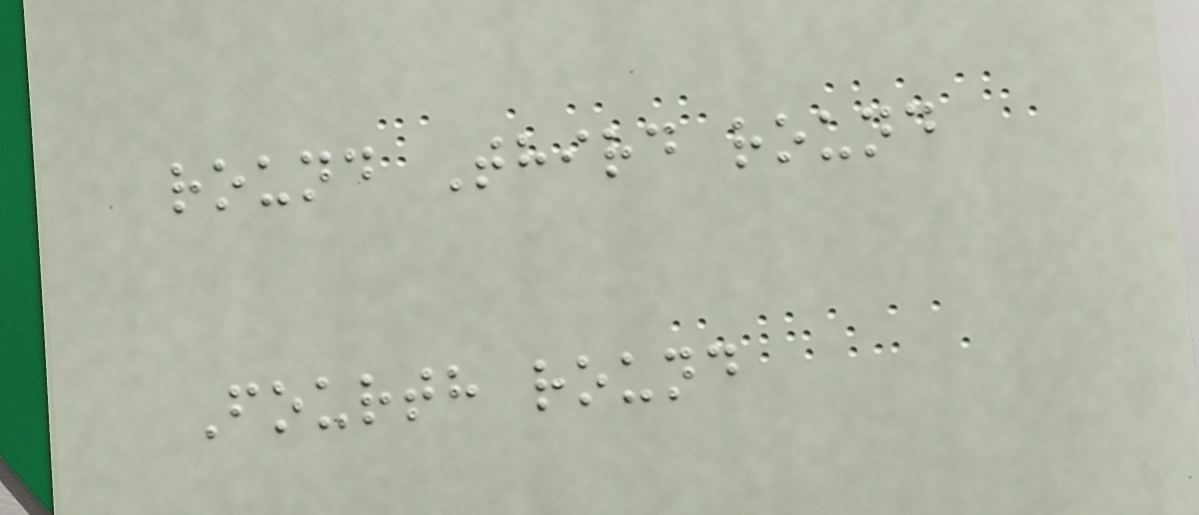round Third round
Fourth round
